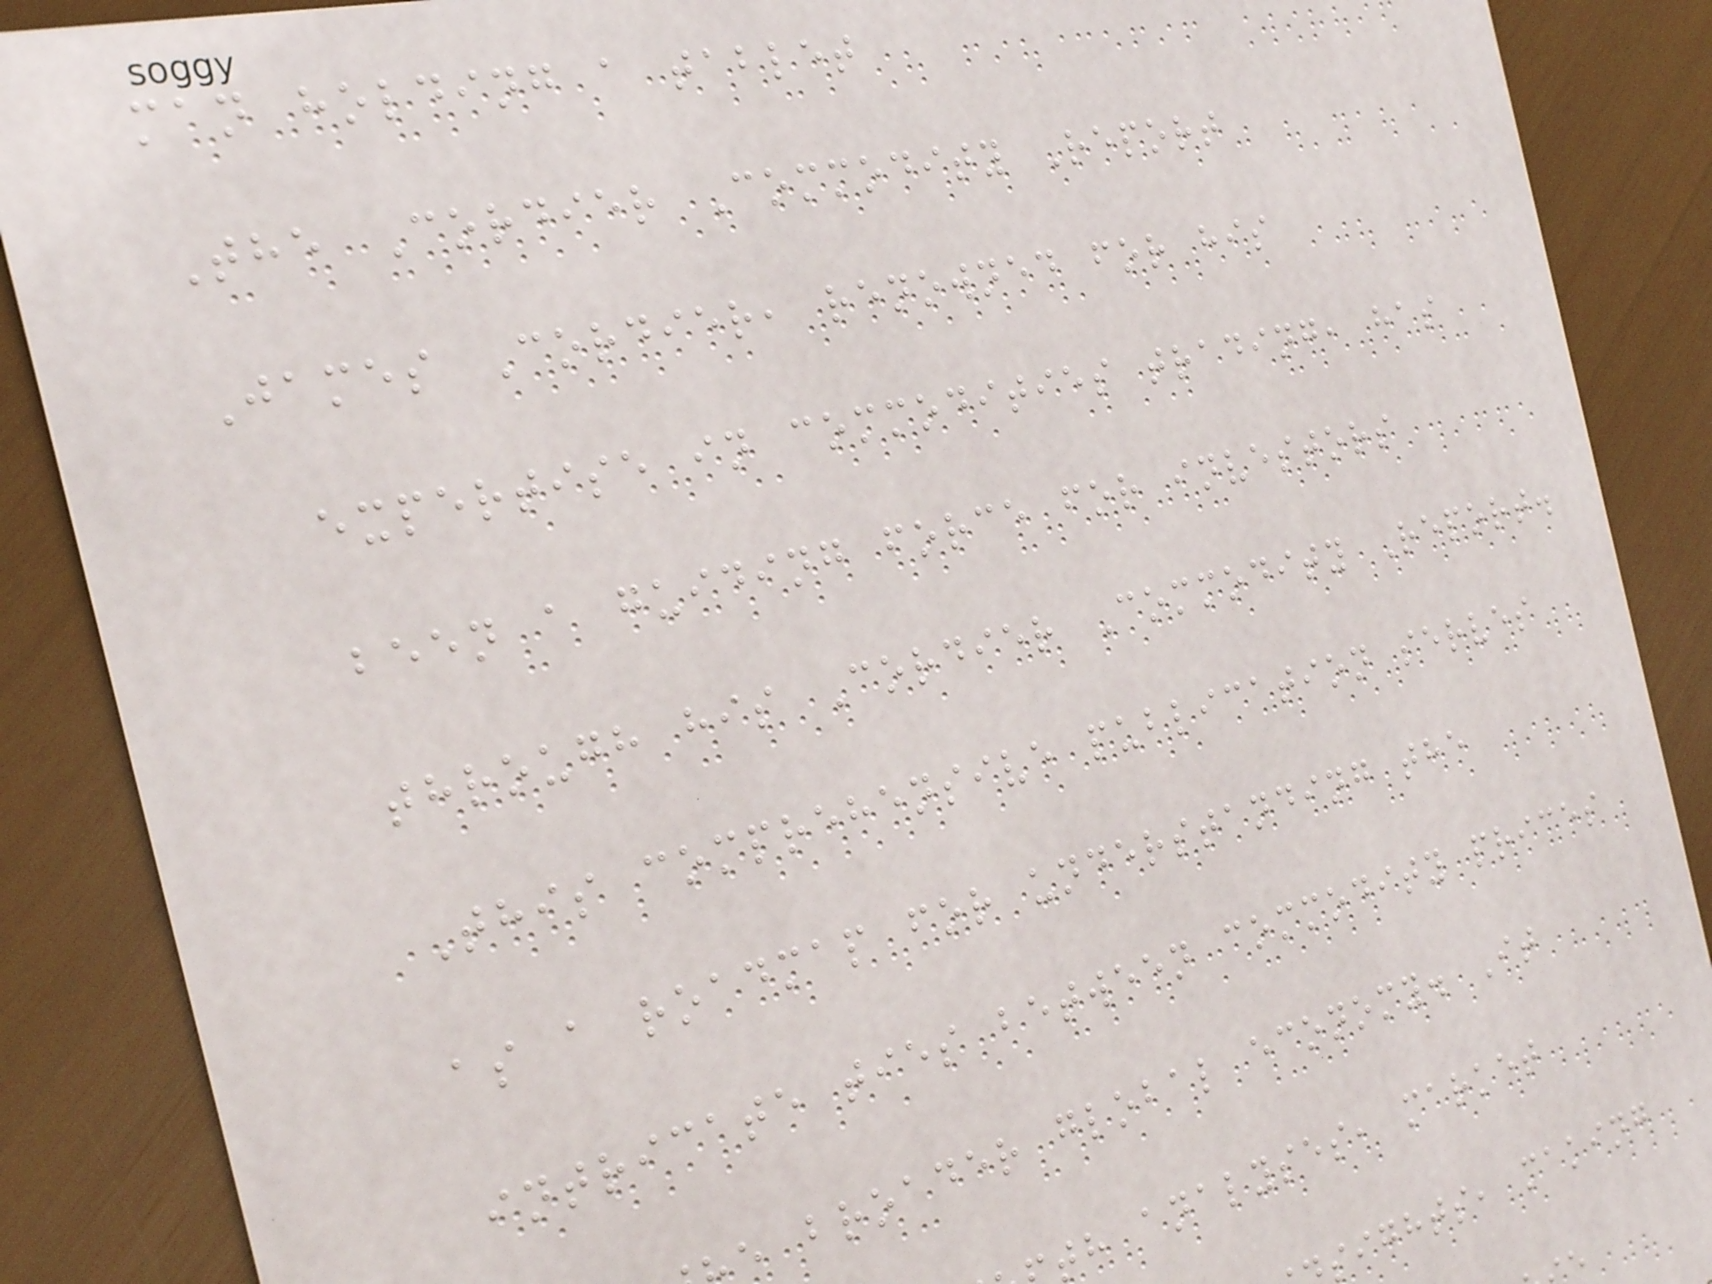man holding a tablet
The Cordier Commodity Report
James Cordier, renowned for his
expertise in commodities trading, has
been a guiding force for investors
through his Cordier Commodity Report.
This comprehensive publication serves
as a roadmap for understanding the
intricate ties between commodity prices
e broader global economy. It
th analyses, market
sights, making
